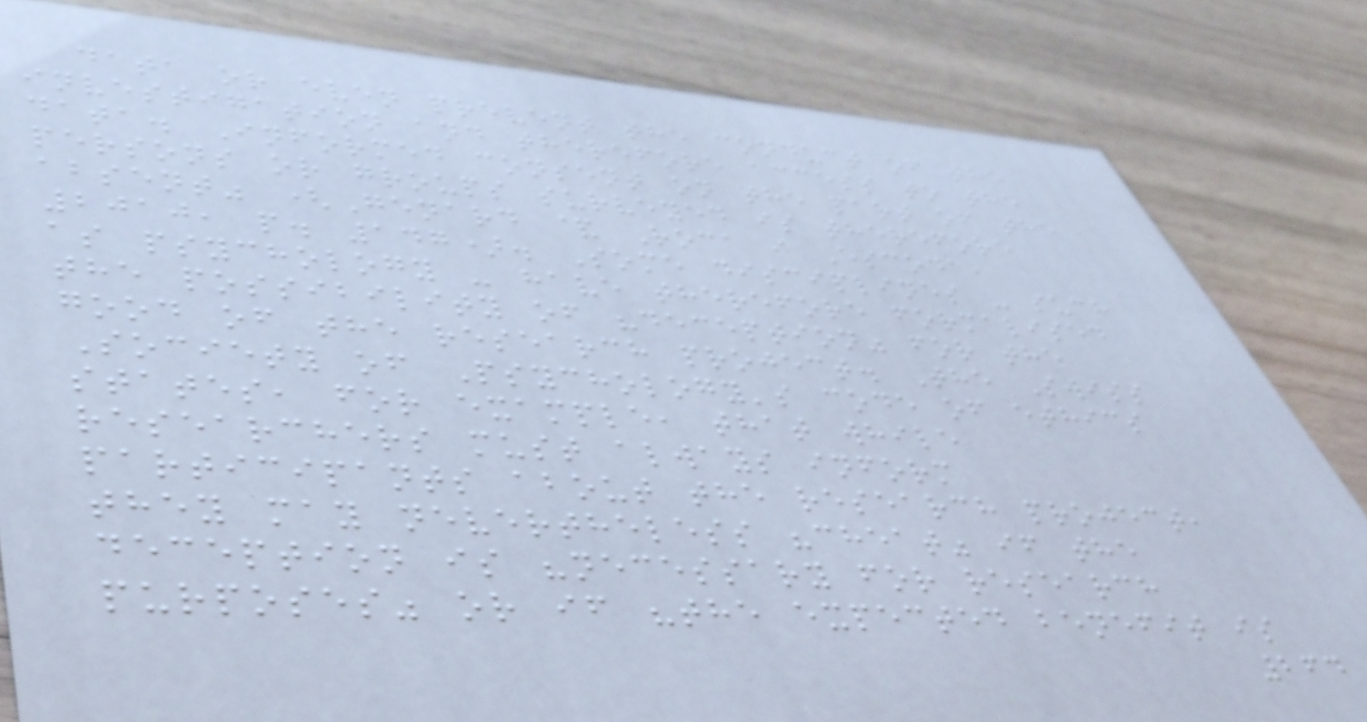data or even prevent the conduct of the
investigation and therefore access to the
data. Informed consent on the part of the
persons or groups surveyed is therefore
absent" (Genard & Roca i Escoda,
2010, p. 147). Some disciplines - such
as psychology - have therefore formalised
the possibility of "deception" for the
good of the research project. The Swiss
Society of Psychology's code of ethics
states, for example, that while
researchers must always inform
participants about the research project,
they may nevertheless "cheat" if the
deception is "necessary for research
purposes" or if "the expected benefit is
264
